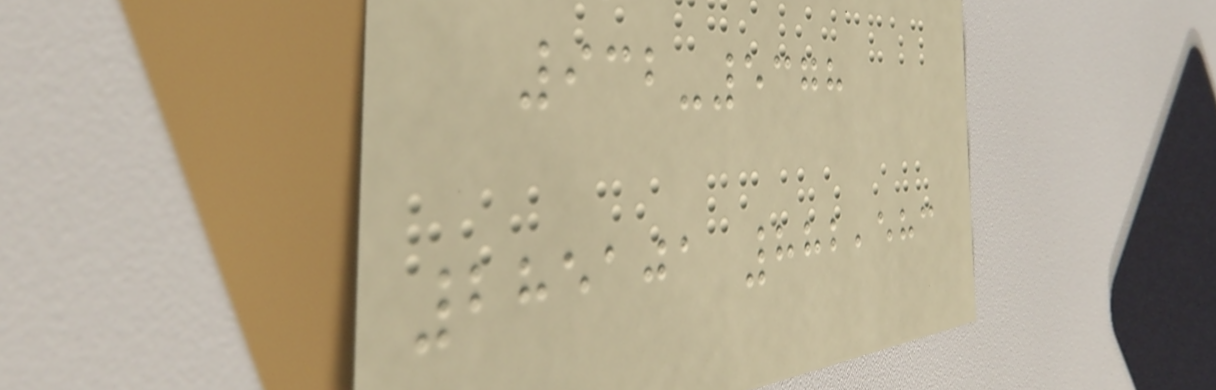932-5378
285101 882,583
